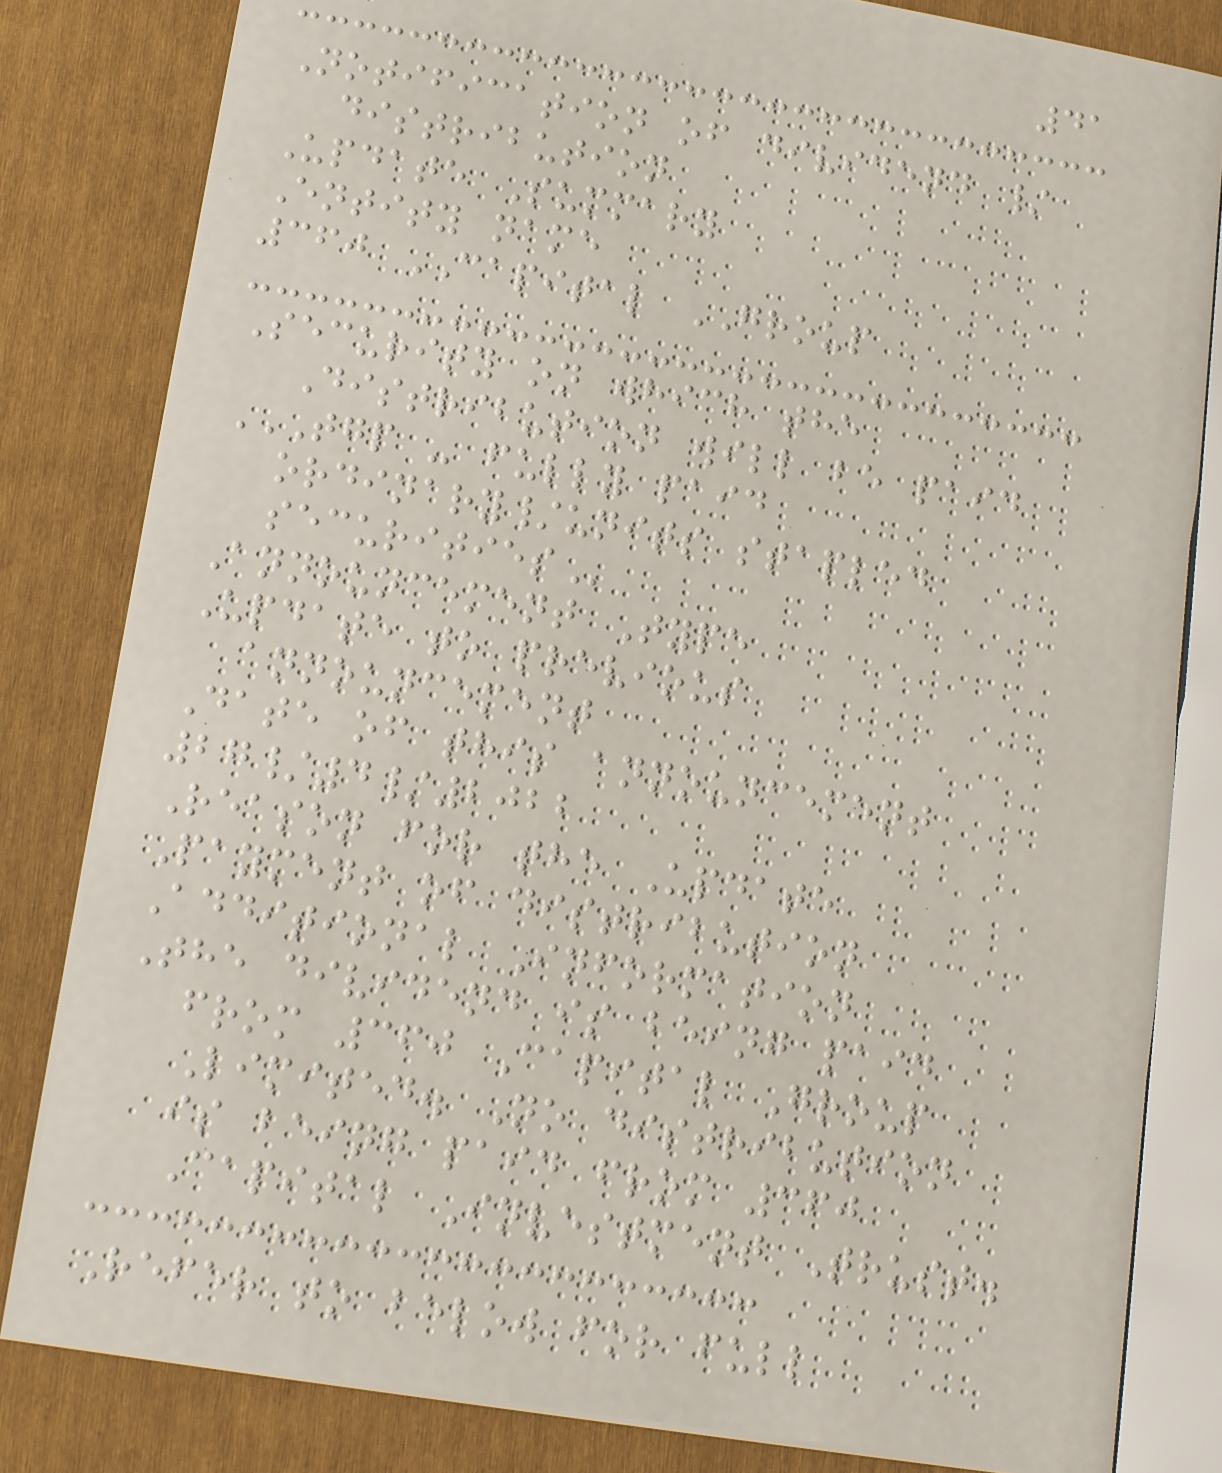41
Notification of dividend /
distribution
Update Summary
Entity name
360 CAPITAL GROUP
Security on which the
Distribution will be paid
TGP - FULLY PAID
ORDINARY/UNITS STAPLED
SECURITIES
Announcement Type
Update to previous
announcement
Date of this announcement
27/4/2022
Reason for the Update
Payment of distribution
Additional Information
The dividend is being paid
from 360 Capital Group
Limited. No distribution
is being paid from 360
Capital Investment Trust.
Refer to below for full
